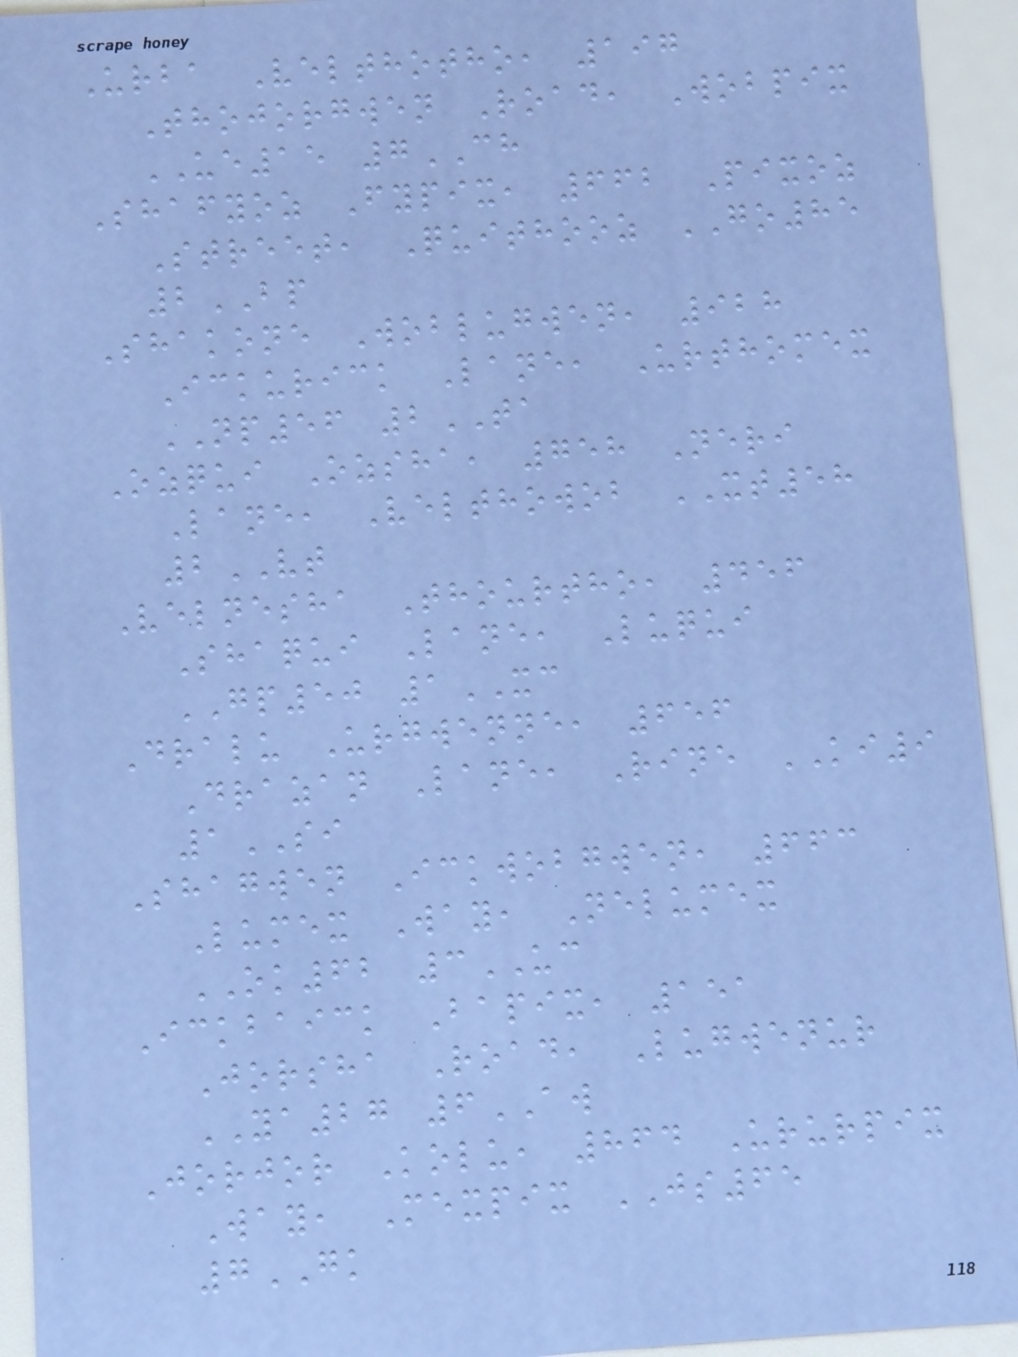Urba Velthotho, 197
Thojorgwen Road, Wobpix
UE15 7CH
Shafyoz Fypix, 662 Pixoz
Street, Quithooz GO85
2BP
Shakone Woblugwen, 928
Ickurick Lane, Urthomex
NP56 2TA
Ozqui Ozsha, 758 Neri
Lane, Velthowob XT58
2VT
Velnesha Thourtho, 456
Shaqui Lane, Luqui
GP50 1XC
Dralu Urgwenne, 656
Drazan Lane, Rine KI9
1SI
Shagwen Ickwobgwen, 663
Lumex Way, Nelumex
OK62 3UC
Ickbaick Bapix, 151
Jorsha Road, Lugwenur
YA27 6AW
Jorjor Kolu, 864 Ururpix
Way, Mexpix JS65
7GK
